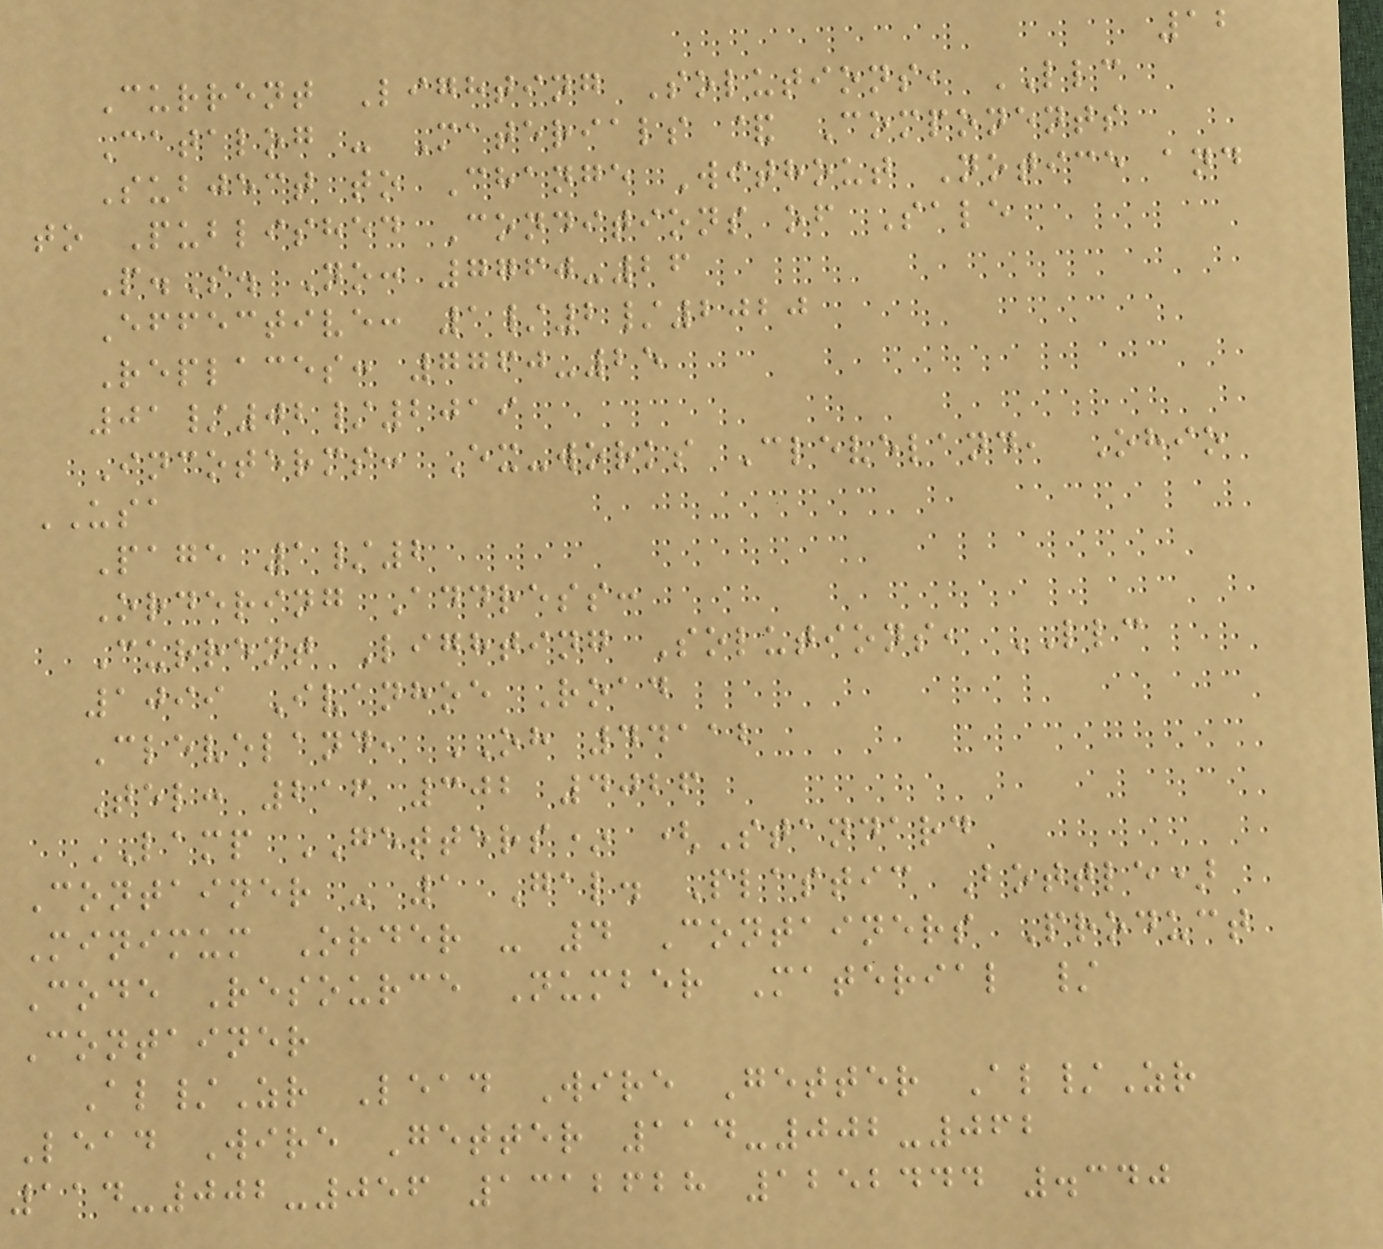12
Current Lighting Solutions, LLC
Catalog - Materials & Components
Subject to Change Without Notice and
to Published Conditions of Sale
P.S. No: 7760-26
Effective: 1/2/2020
Replaces: 7760-25
01/02/2019
Incoterms: Ex-works Cleveland, Ohio
USA
Page 1/2
Ordering Address:
Current Lighting Solutions, LLC
1099 Ivanhoe Road
Cleveland, OH 44112
Tel: 216 302 4026
LAMP GETTERS* (Standard
Container - 1 Gal. Plastic Bottle)
Minimum Order - 4 Containers Product
Code Resource Number Material /
Container
Al/Zr Lead Wire Getter Al/Zr
Lead Wire Getter 114-002-062
114-002-056 1312628 1252444 .340
